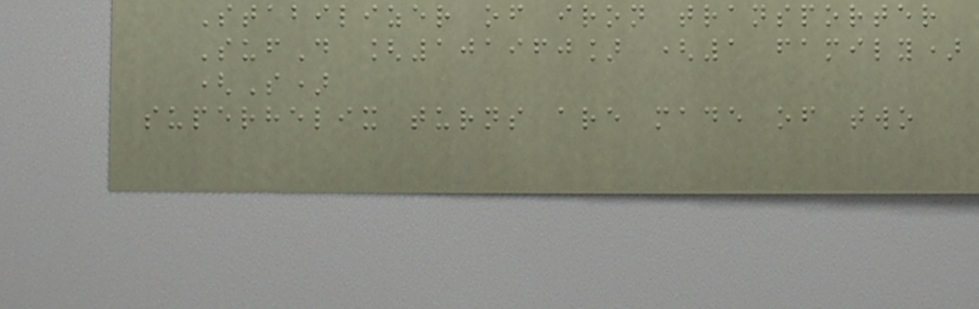Stabilizer of iron transporter
SufD [101960] (1 family)
(S)
superhelix turns are made of two
